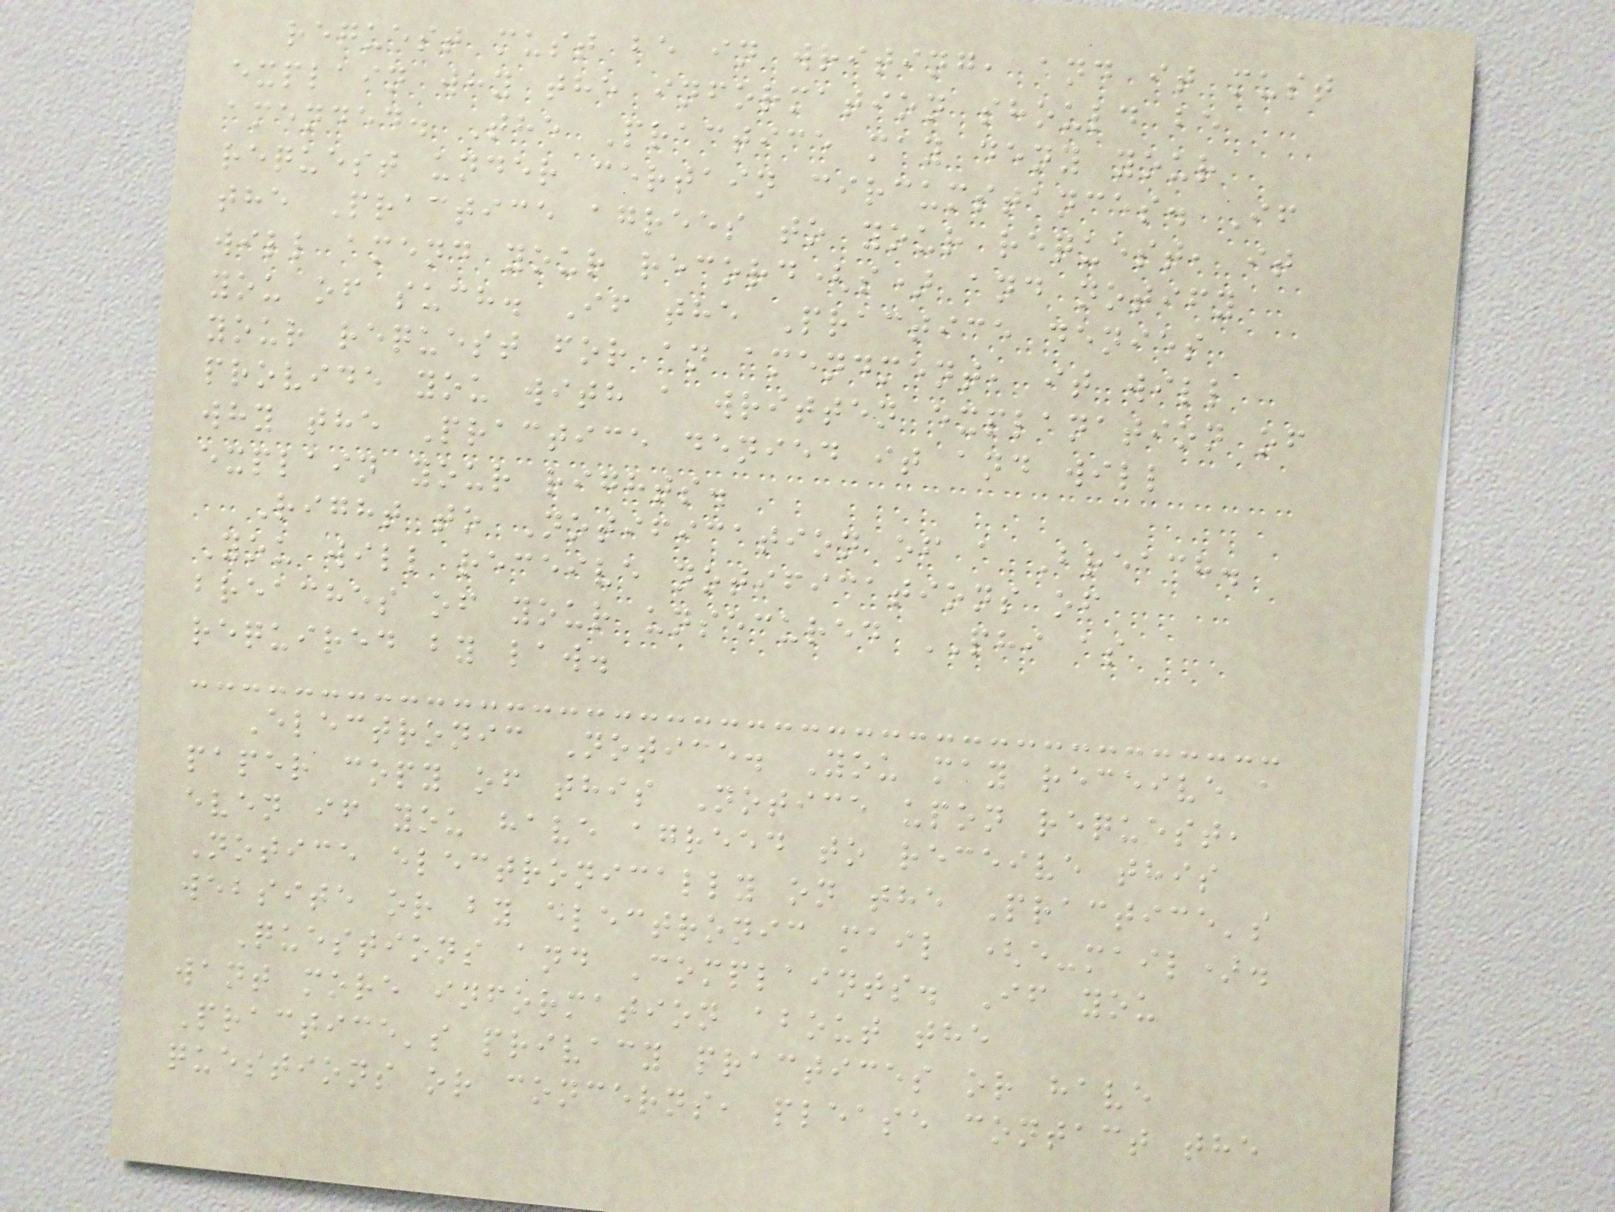request must be in writing, and it must
explain why the information should be
amended. The Practice may deny your
request under certain circumstances. If
the Practice agrees to your request, it
will amend your record(s) and notify
you of such. If the Practice denies
your request for an amendment, it will
provide you with a written explanation of
why the Practice denied it and will
explain your rights.
Right to Notification of a Breach.
You will receive notifications of
breaches of your unsecured PHI as
required by law.
Electronic Notice. You may receive a
paper copy of this Notice upon request,
even if you have agreed to receive this
Notice electronically on the Practice's
website or by electronic mail (e-mail).
Questions and Complaints. If you
want more information about the
Practice's privacy practices or have
questions or concerns, please contact the
